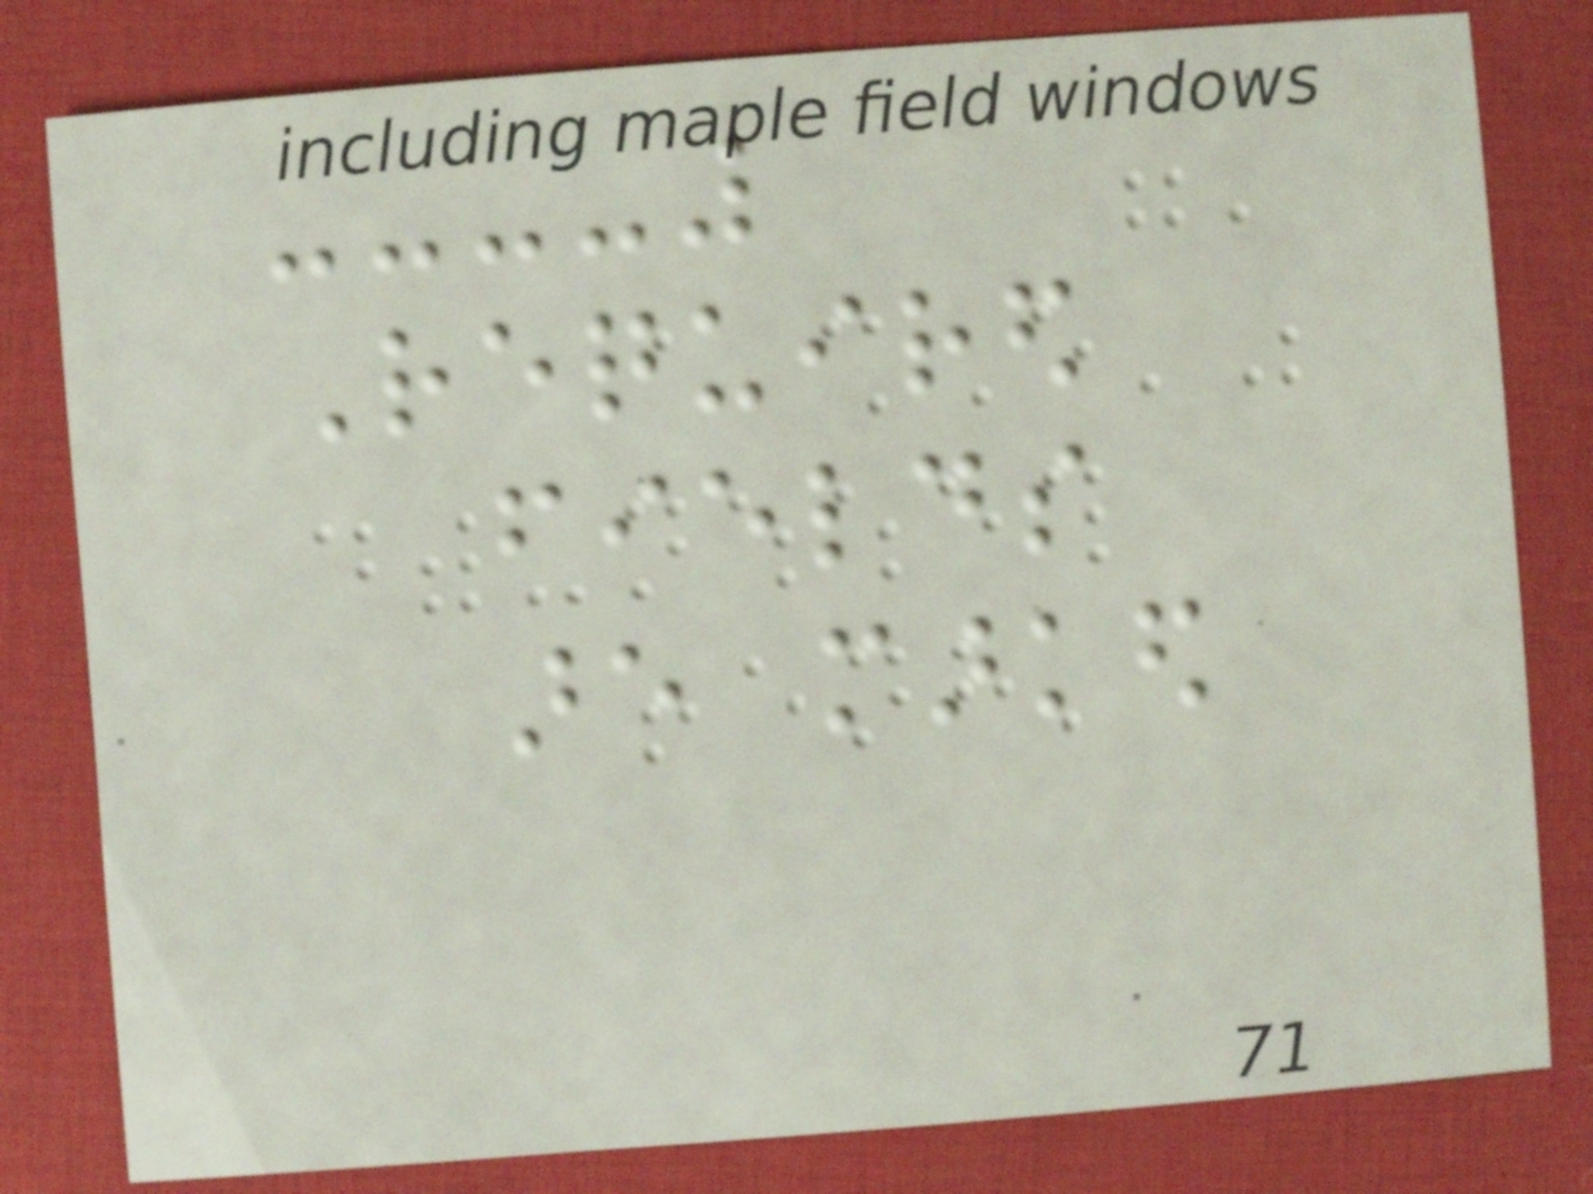Required
fields
are marked
